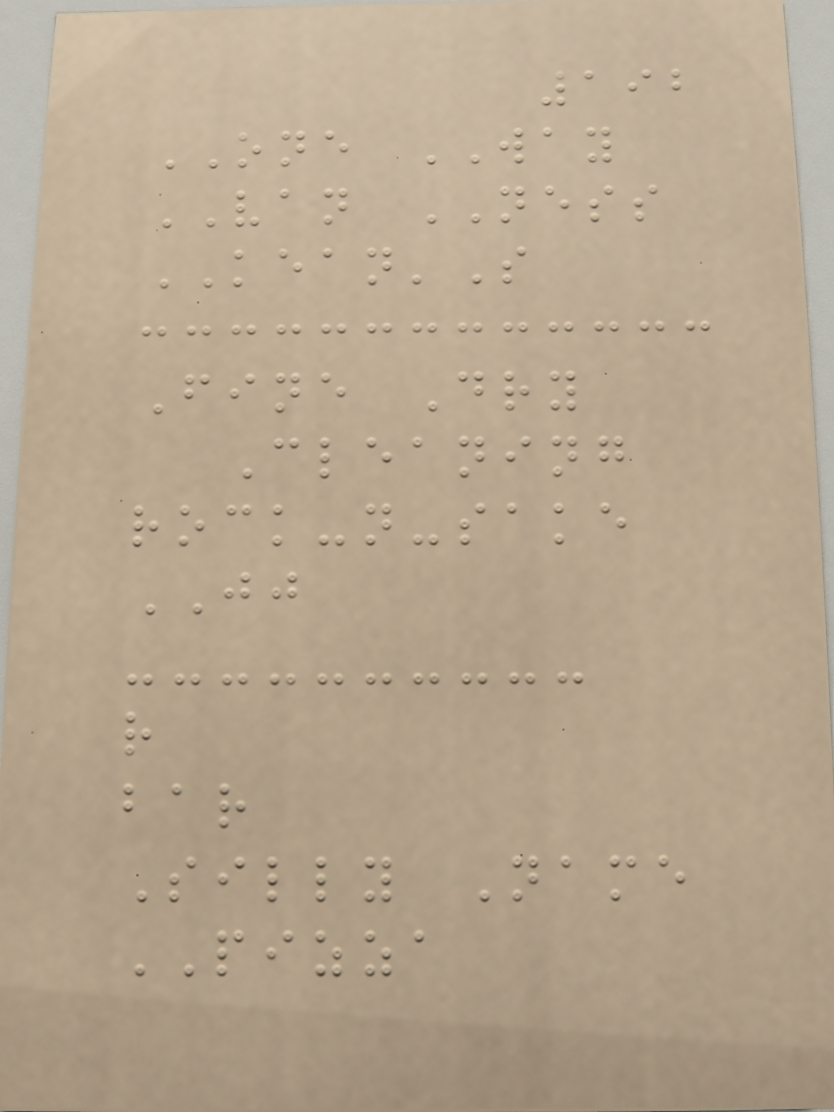192
ONE WAY
VAN NESS
KEAN'S
Fine Dry
Cleaning
rock-n-sake
JJ
r
bar
Silly Name
PIZZA
